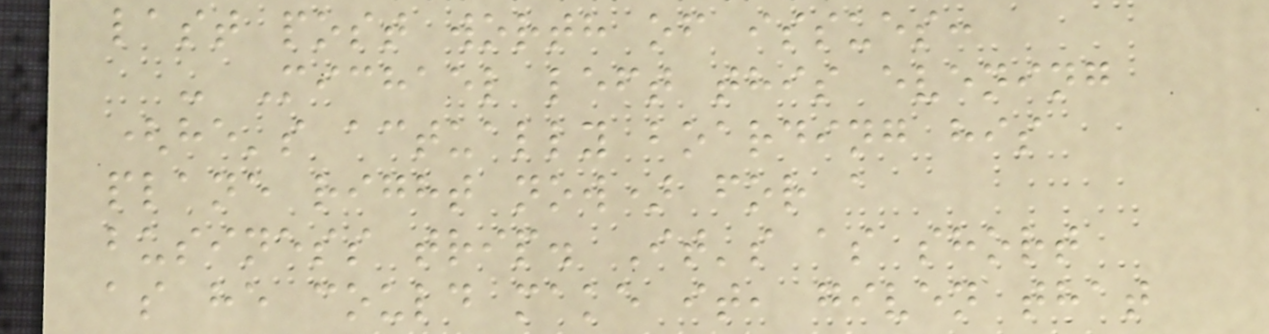last post worth of issues:
- Michael left this evening
(he's actually boarding his
plane right now) for a
business trip. It's as short
as he could make it, given that
